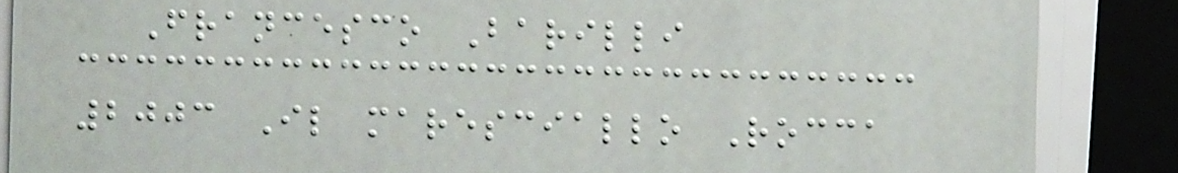Francesco Barilli
2003 Il maresciallo Rocca
